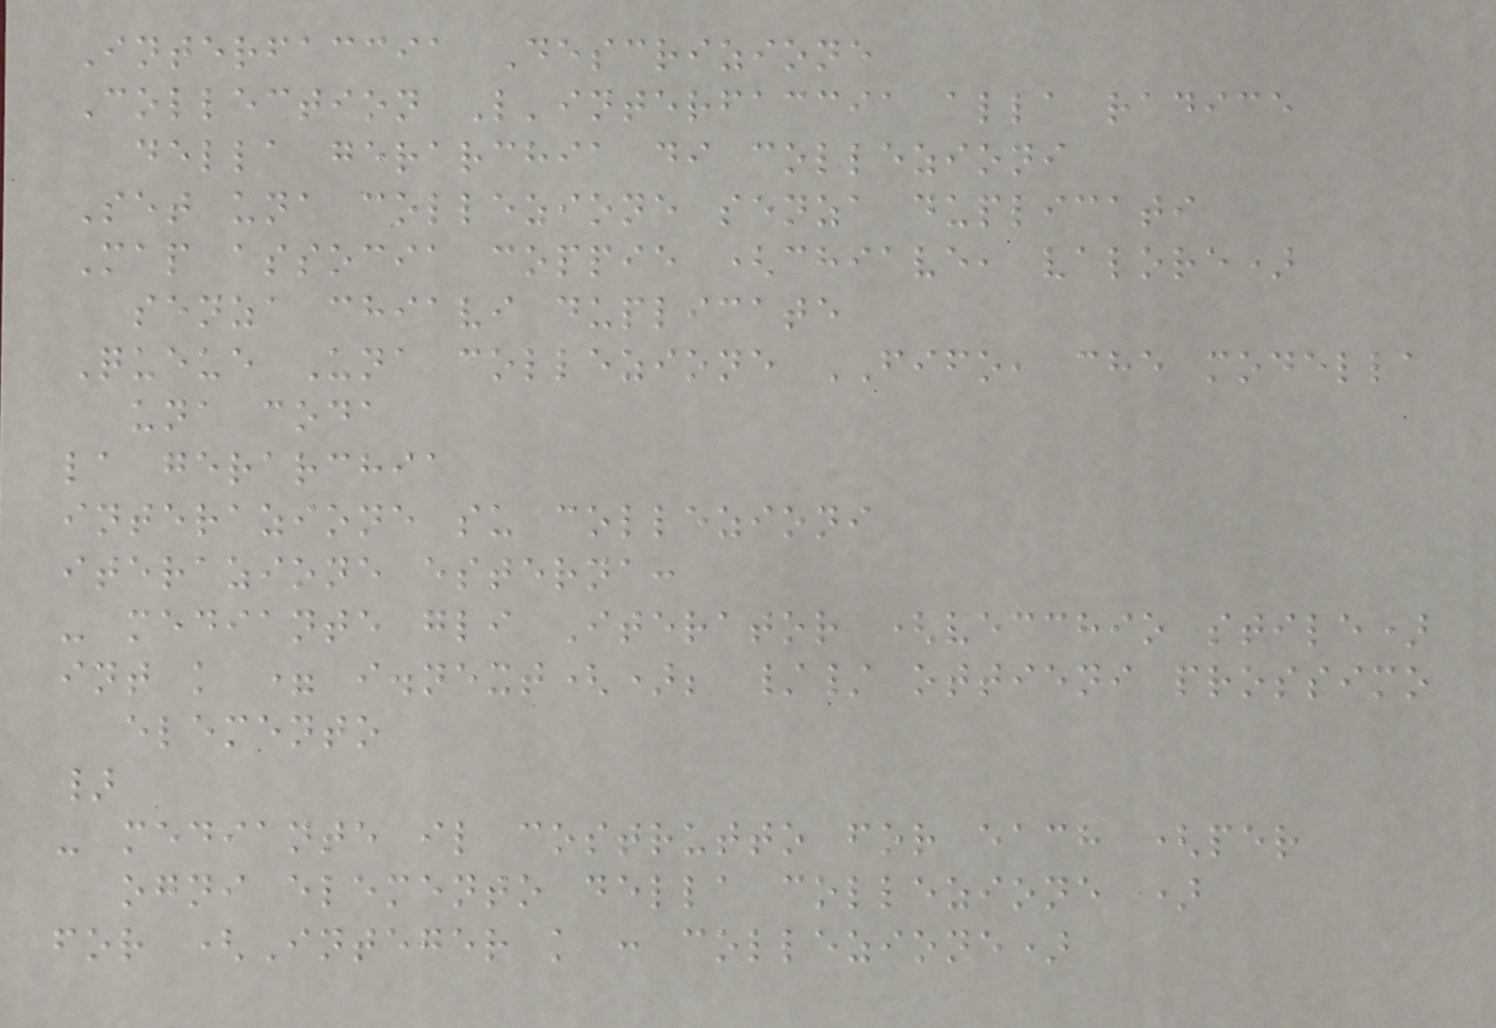Interfaccia Descrizione
Collection L'interfaccia alla radice
della gerarchia di collezioni
Set una collezione senza duplicati
Map associa coppie (chiave, valore)
senza chiavi duplicate
Queue Una collezione FIFO, che modella
una coda
la gerarchia
interazione su collezioni
iterazione esterna:
- mediante gli Iterator (vecchio stile)
int k = i.next(); // ottieni prossimo
elemento
}
- mediante il costrutto for each (per
ogni elemento della collezione )
for (Integer k : collezione)
